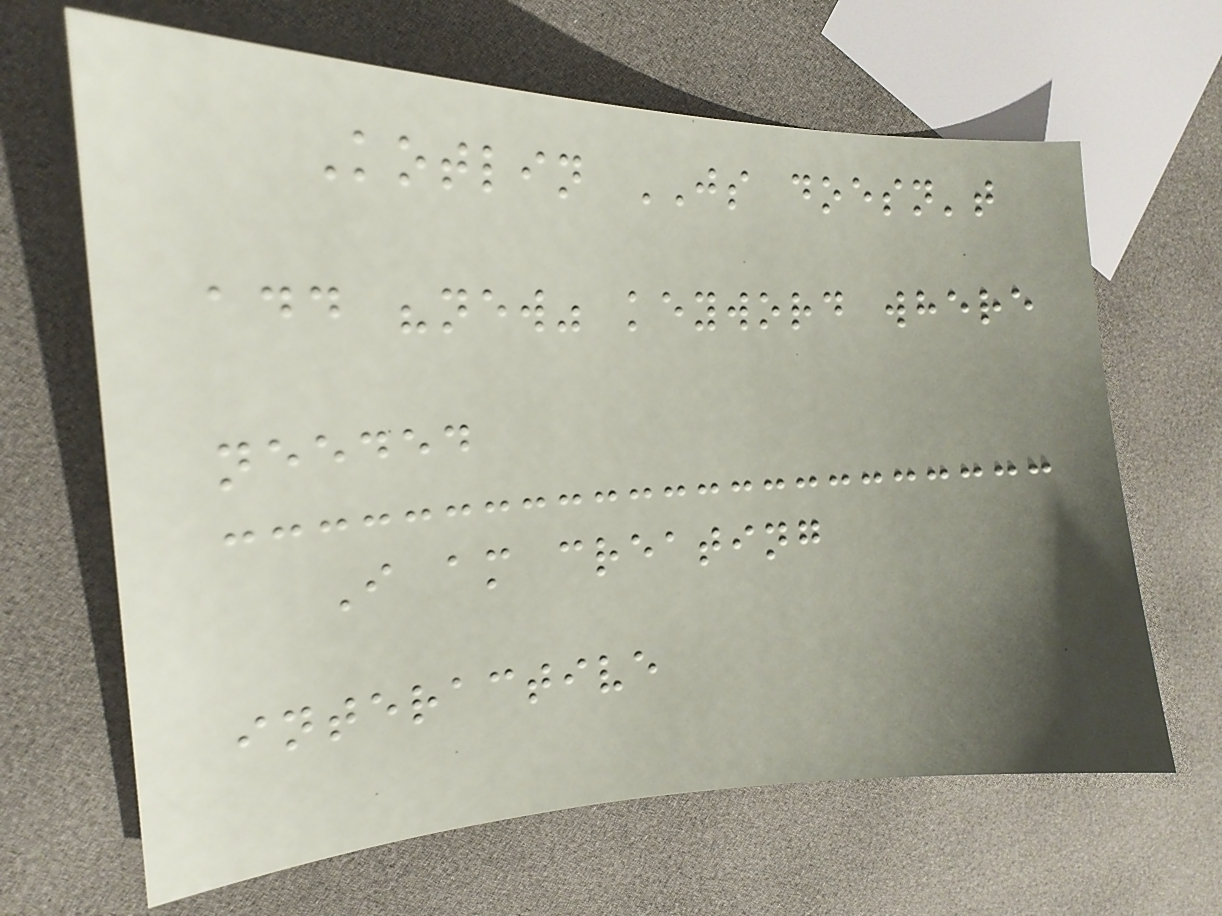Kotlin JS doesn't
add "new" keyword where
needed
I am creating
interactive
